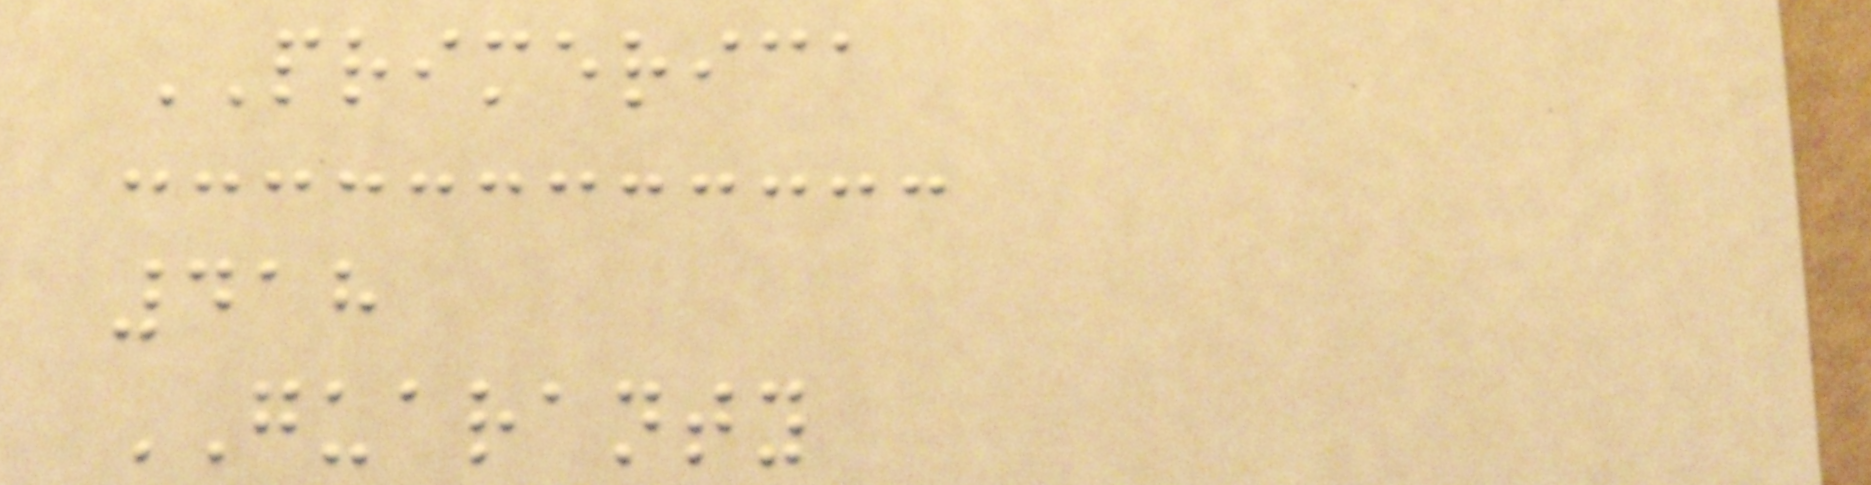PRIMERICA
418
GUARANTY
